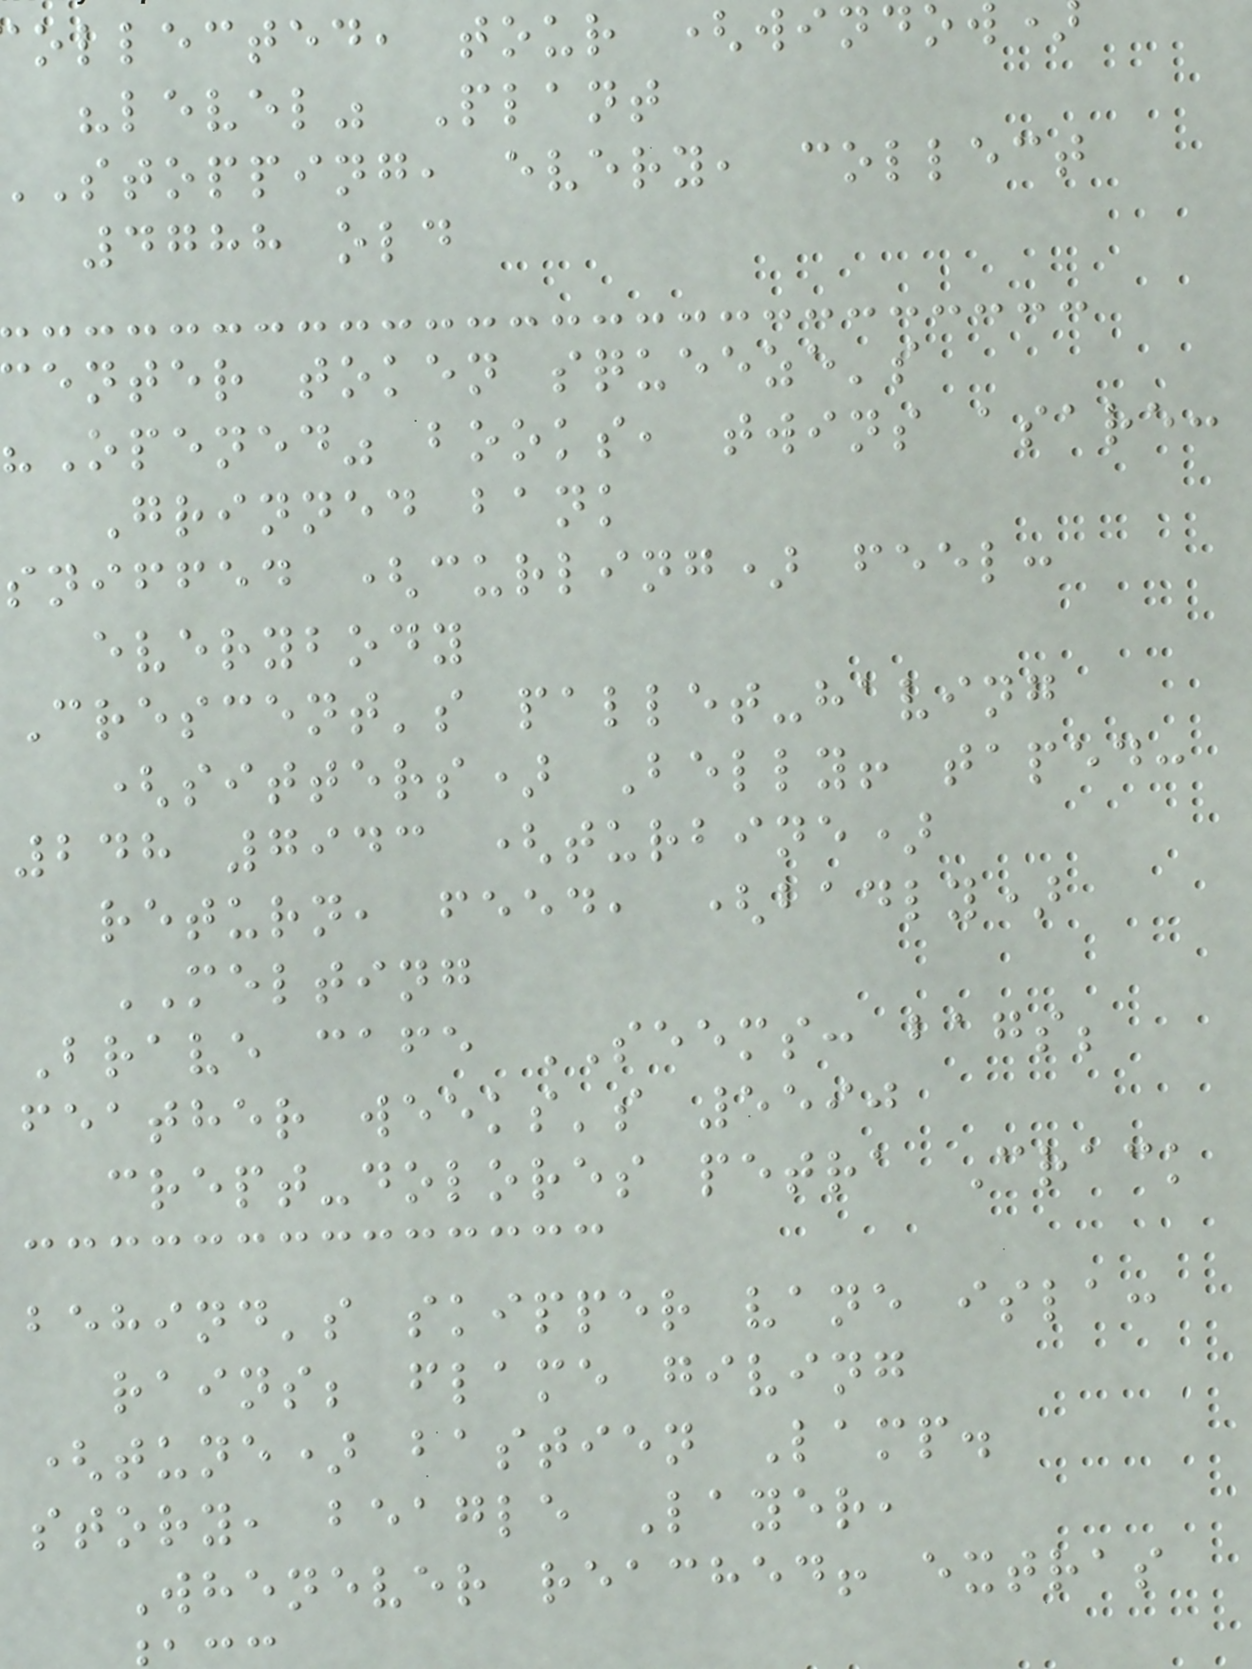ollected, tour (window
"level" Plant
stopping, every, collect
4788 old
enter token squeeze's
"Opened" books, twins asare:
Grinned bank
sniffed (curling) feel:
everybody
Crescent's pallet-having
(sitters) Belly! taped:
248 7943 (turbine)
return, feed, (badly)
MELTING
Brave cafe SEEMS: bags;
feather weeks's 5590
crept-dolores petra Crack
behind's skipper vane isla:
rains; flame giving
(tune) bastien Lamp.
story, beagle Layer,
Whenever reached! extras
